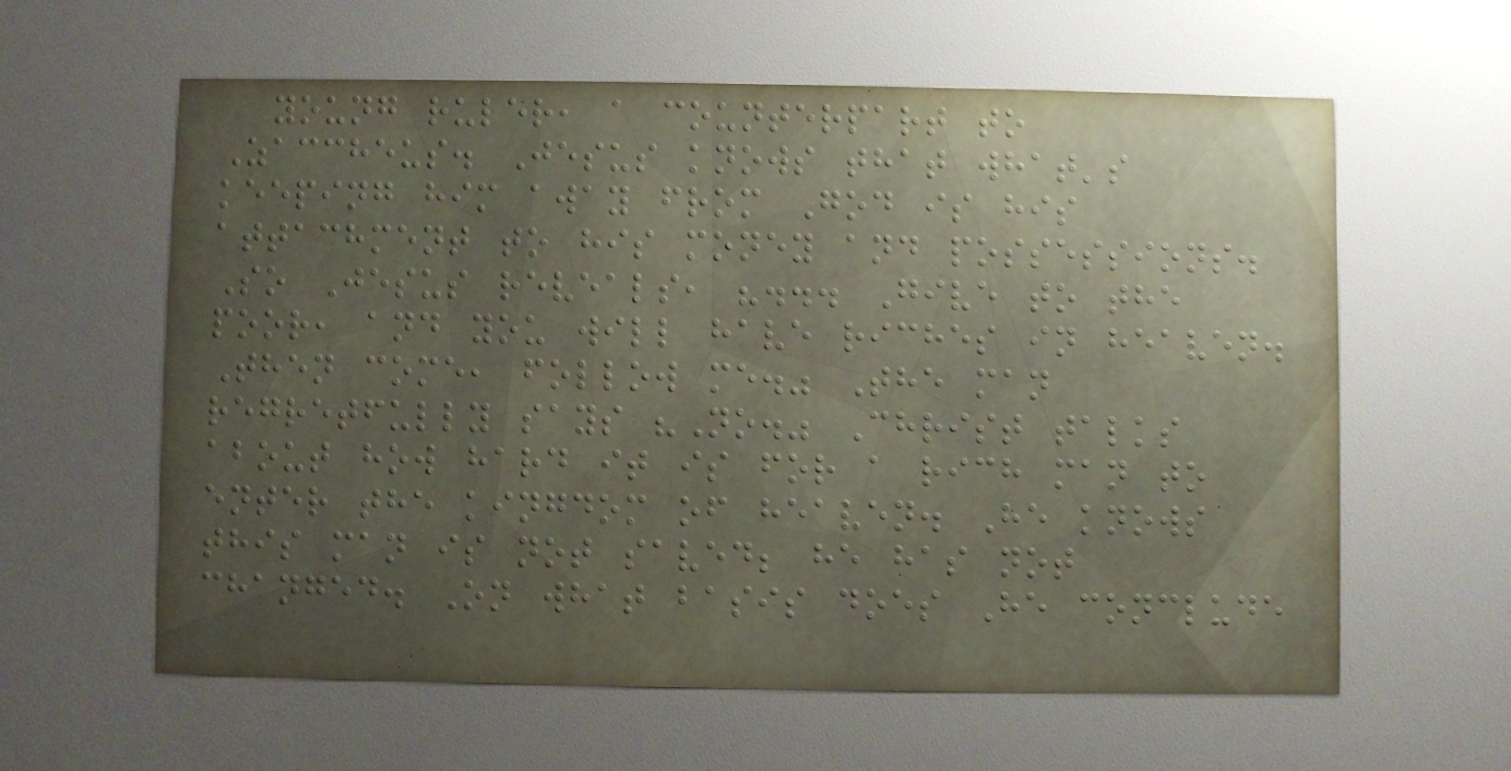young ruler, a counterpart to
Zaccheus. Jesus knows that what's
keeping him away from God is his
attachment to his money and possessions.
So Jesus reveals, "... Give to the
poor, and you will have riches in heaven.
Then come, follow me." The man
regretfully says "No." Christ talks
about how hard it is for a rich man to
enter the kingdom of heaven. He knows
this man is not saved; he has not
changed. On what basis does He conclude
